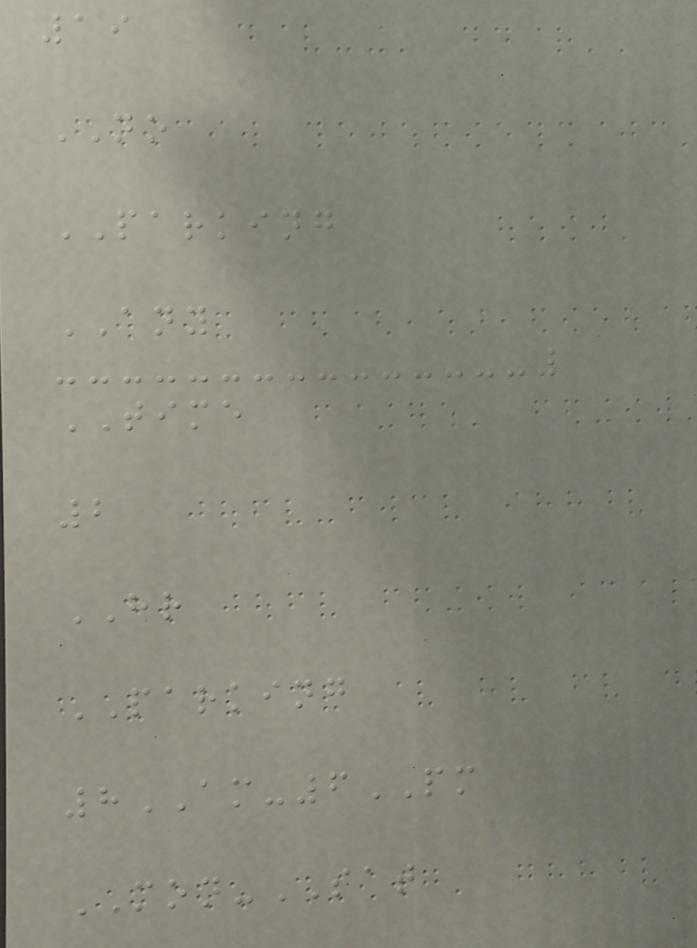19
NO
PARKING
ANY
TIME
2
HR
PARKING
8AM-6PM
MON-SAT
